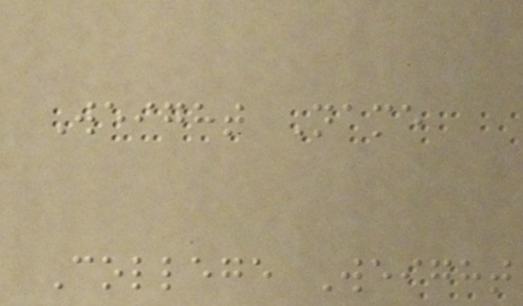Weight Name
College Weight
